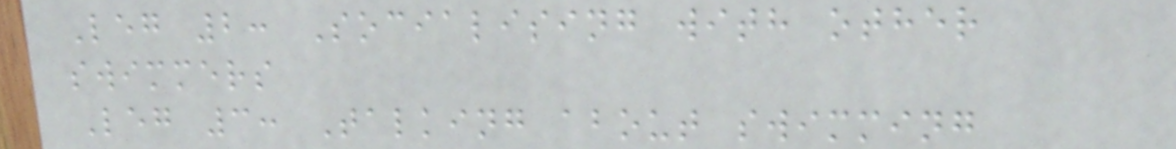Leg 2: Socialising with other
swimmers
Leg 3: Talking about swimming
